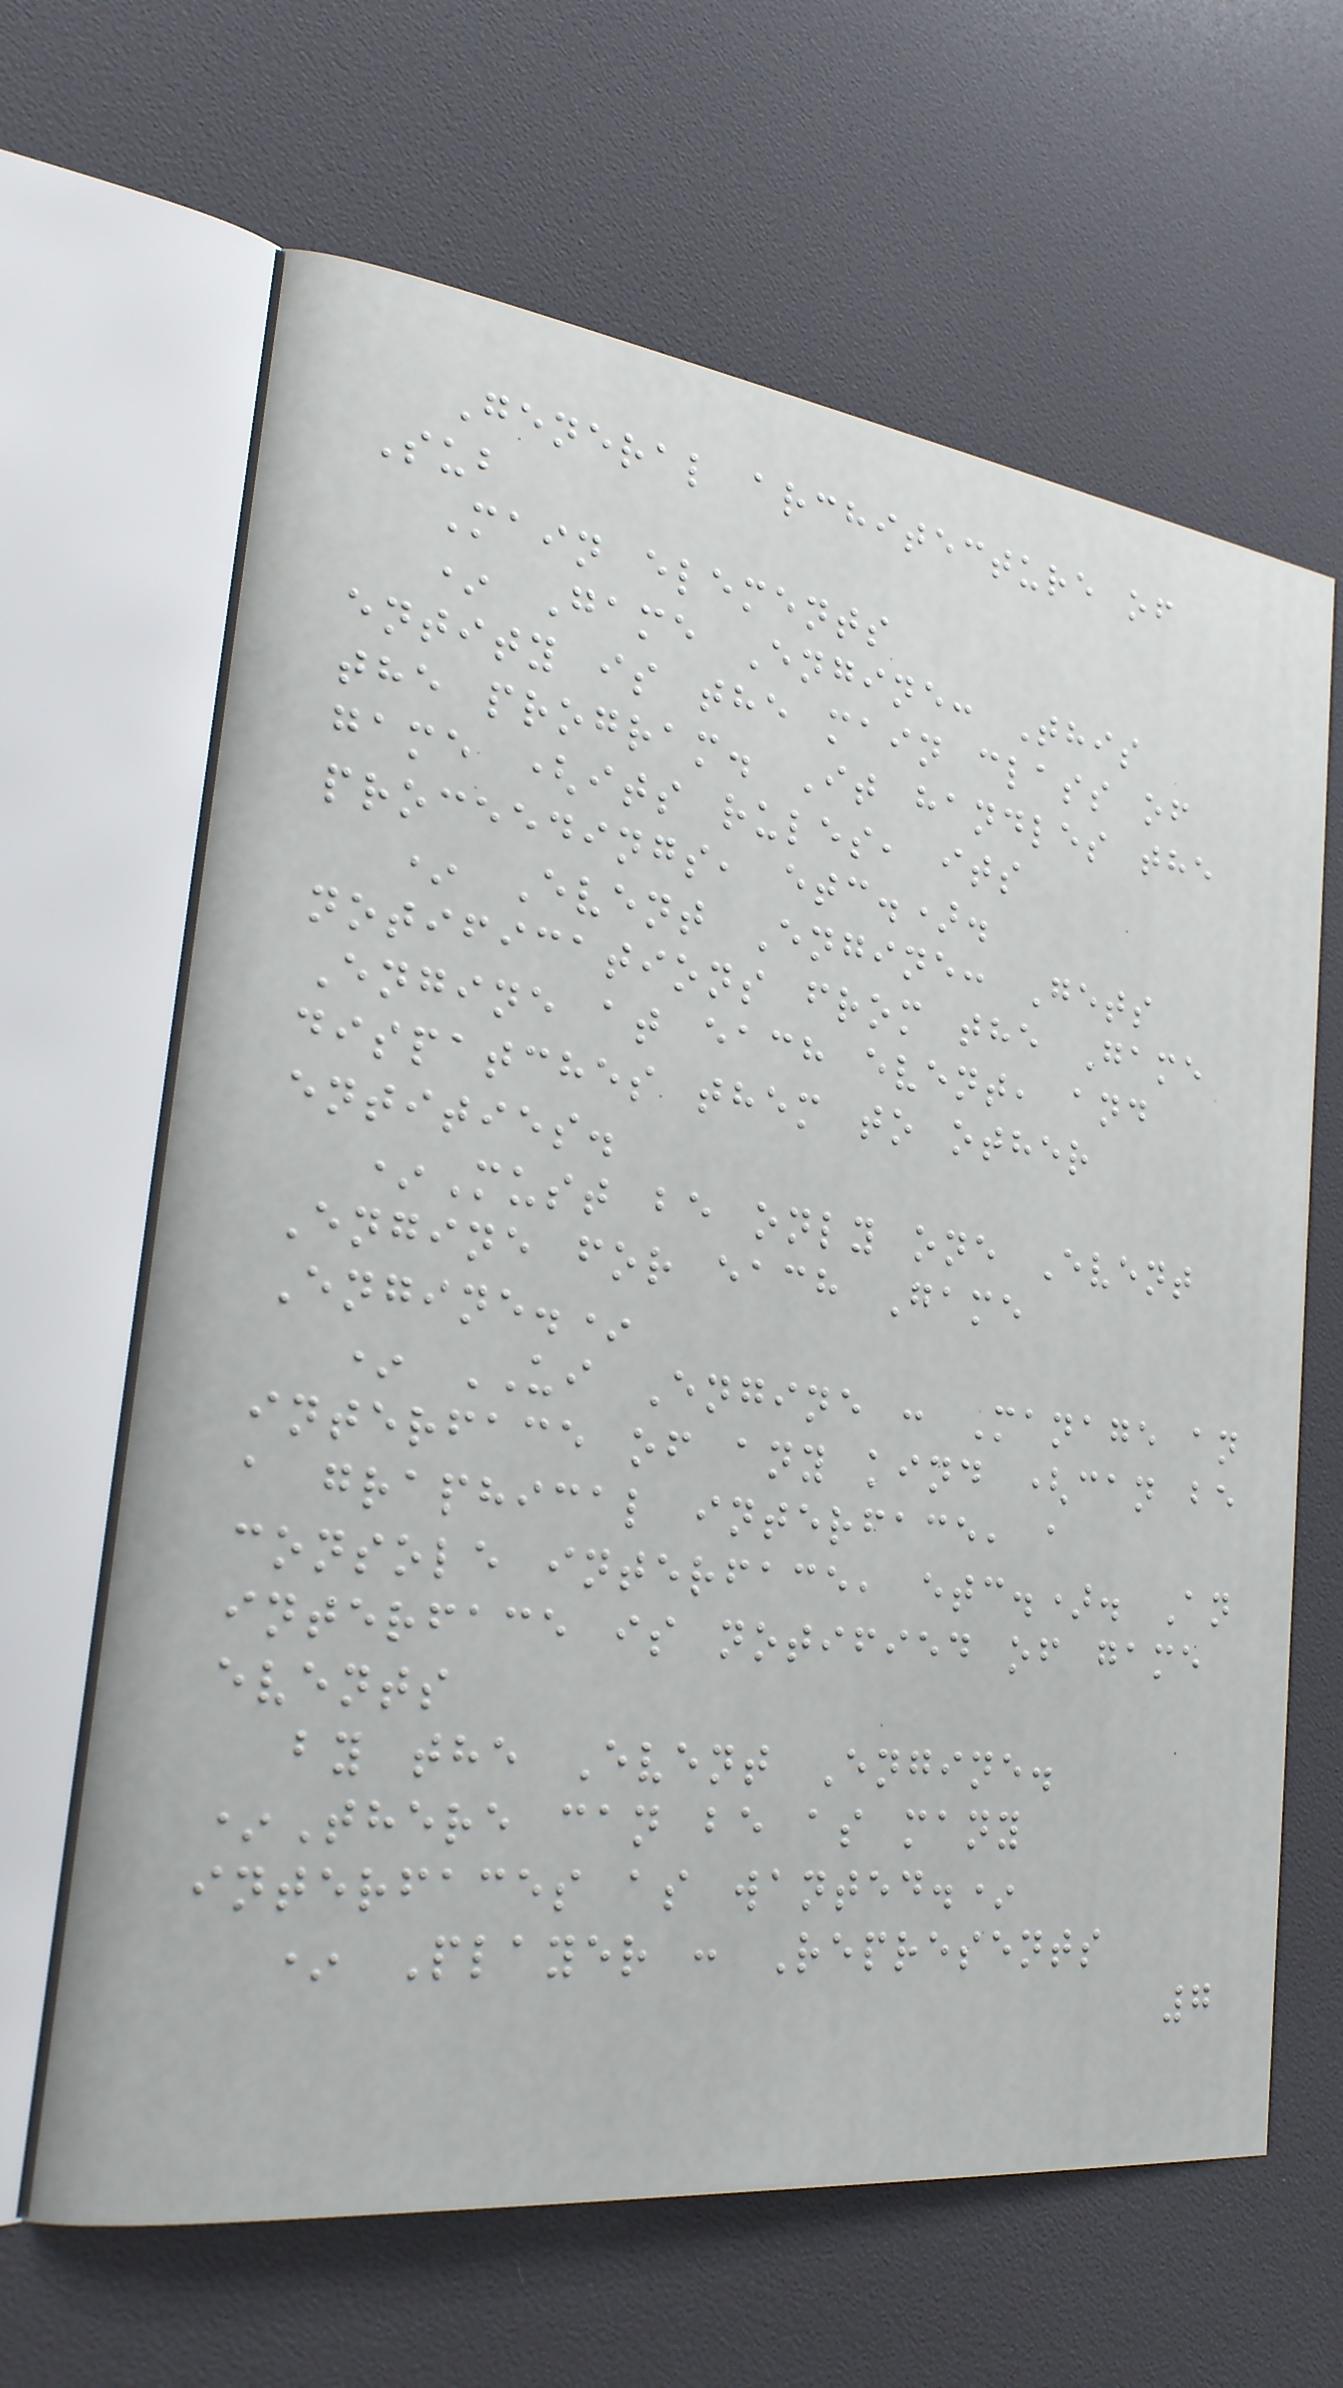General architecture of
Sub
Main elements
* Game Engine: This
entity is the main class of
the program. It handles the
game (its rules, its
proceedings, etc.).
* Event Engine: Gets
notifications from the Game
Engine at each event, and
dispatches them to other
entities.
*Must be only one Event
Engine for each Game
Engine.*
* UI Engine : Manage an
interface of any kind (can be
a graphical interface, a
console interface, etc.). An
interface is notified of game
events
by the Event Engine.
*There can be as many
interfaces as wanted.*
* Player : Represents
7
